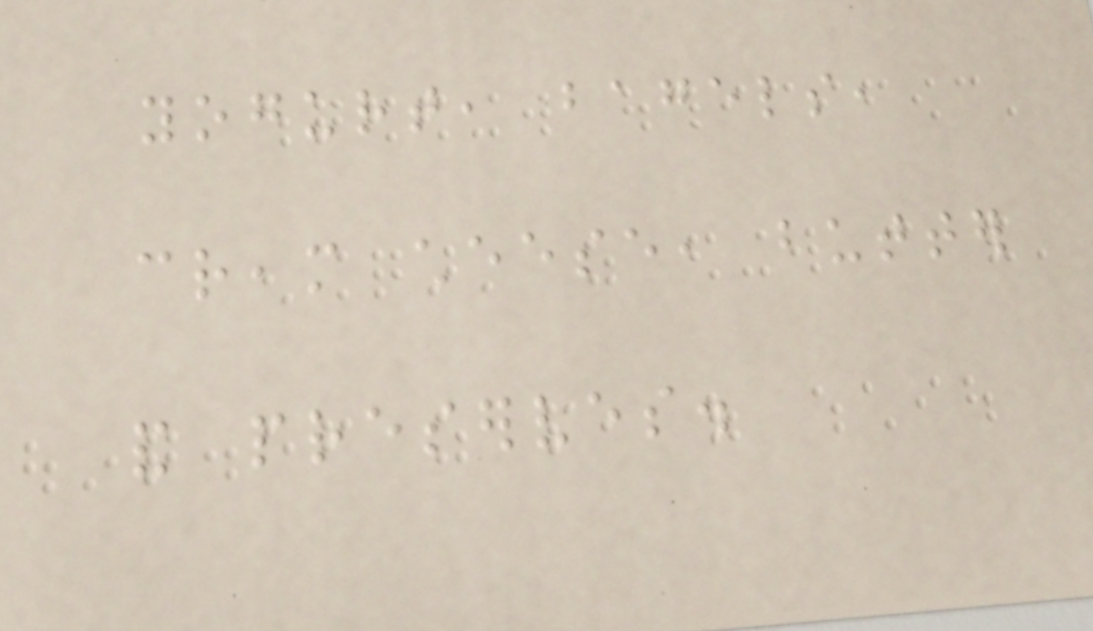yogurt, bagels,
cream cheese, butter
and preserves.
